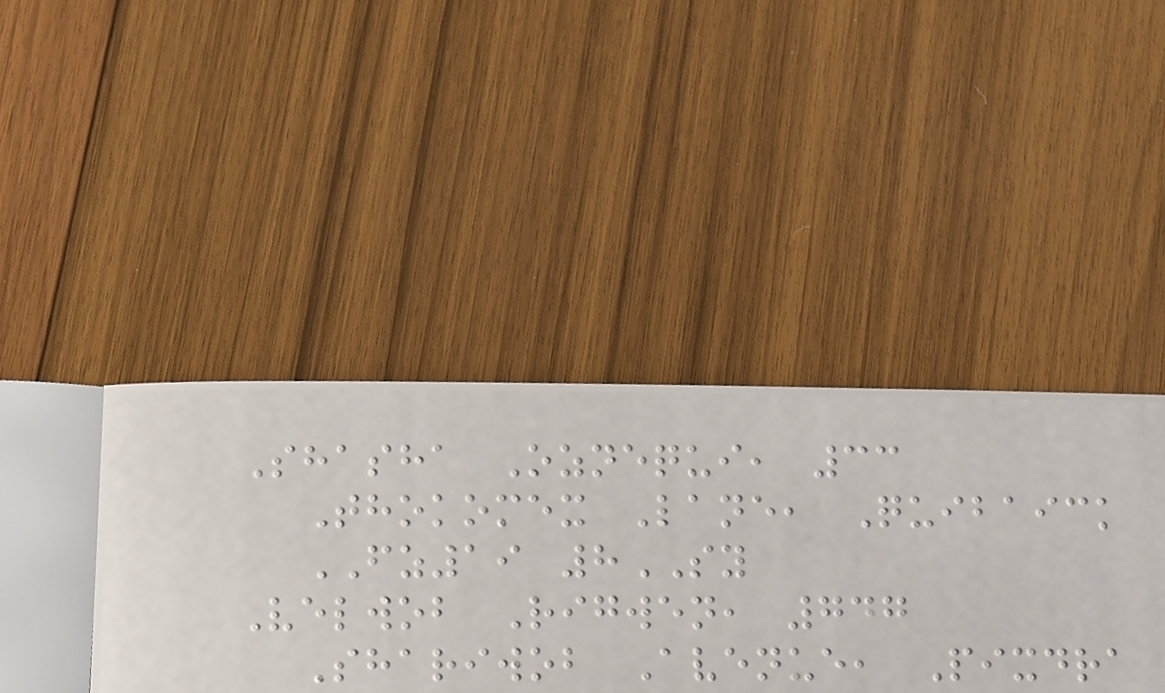Shasha Oznequi, 33
Thokomex Lane, Quibaick
FZ19 8SY
Velwob Rigwen, 747
Shariwob Avenue, Pixdra
